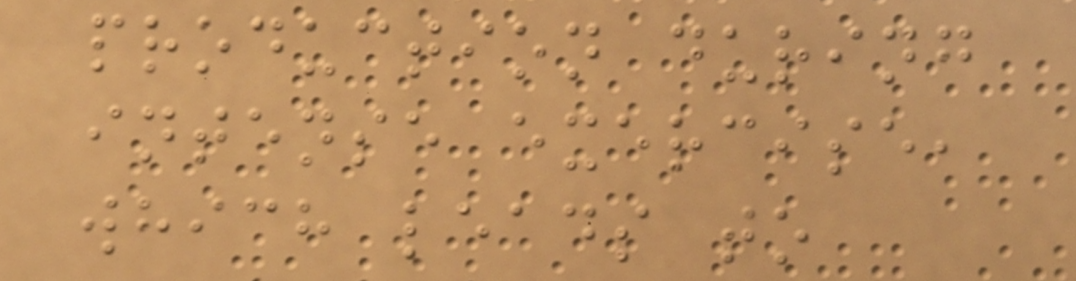production during
intense exercise,
which leads to
